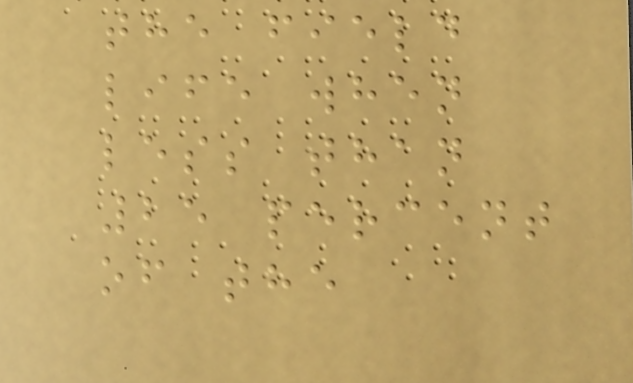the field
life when
less than
25 percent
of the
